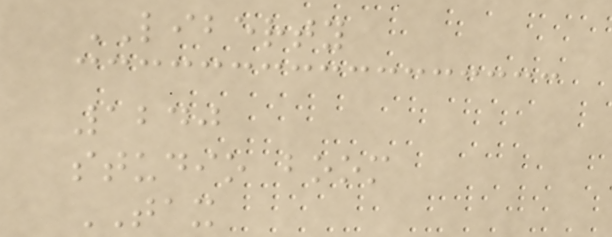LIBERTY
1240
studio boom
TAX
